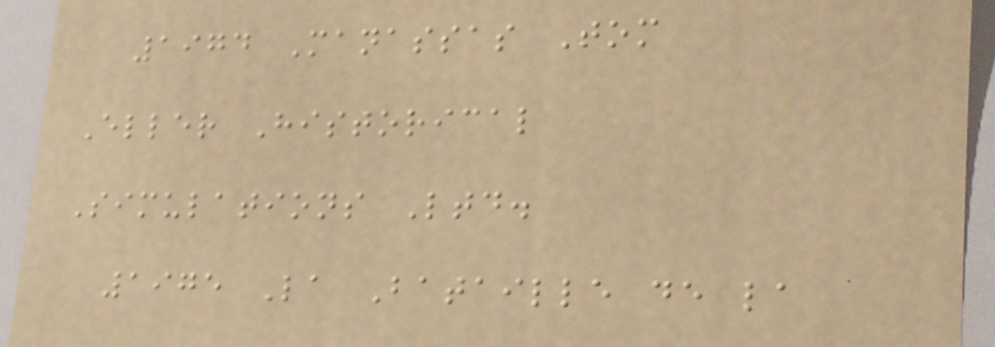1974 Manassas Tom
Eller Historical
Simulations Ltd.
1975 La Bataille de la
